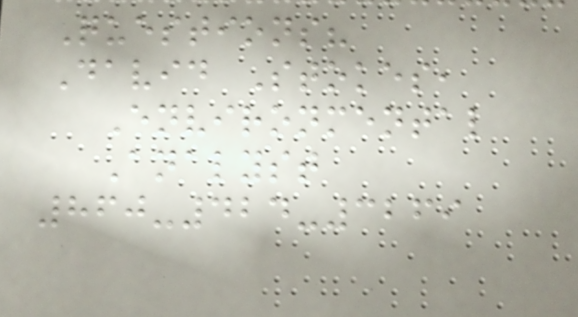Questions?
David Stokes,
Environmental
Analyst
860-424-3269
